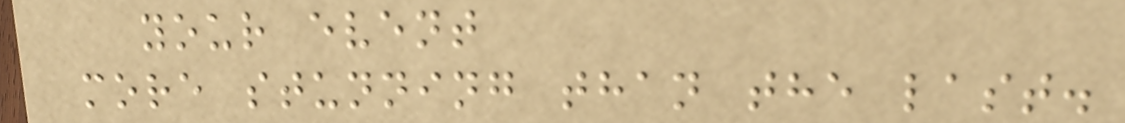your event
more stunning than the last.
